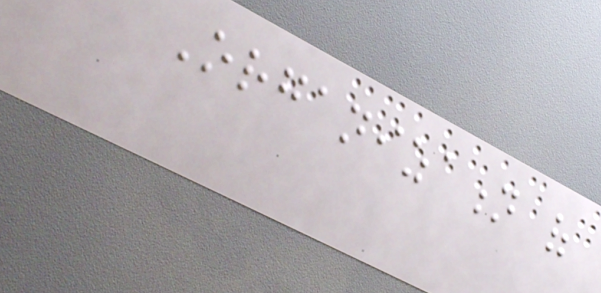Organization of
